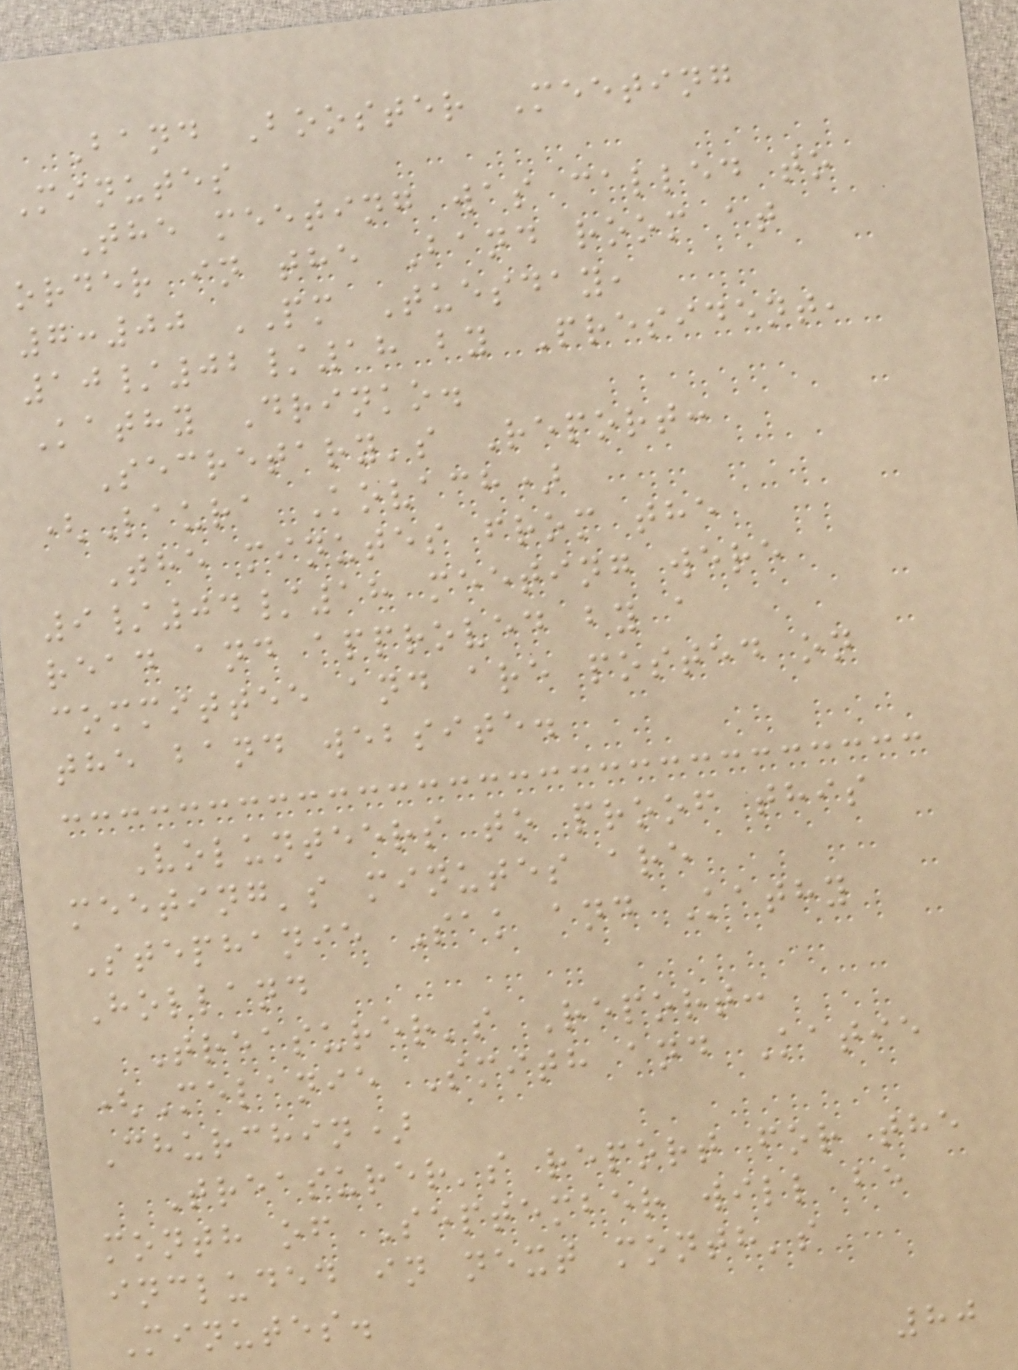Band Booster Meeting
Minutes
The meeting was called to
order in the Band room at
7:00 PM Tuesday,
10/02/18 by President,
Kathy Drinko.
Secretary's Report:
(Laura Kovach)
The minutes from the
9/04/18 meeting were
read and approved by a
committee and are posted on
the band website.
Volunteers to proof this
meeting's minutes are
Stephanie Sak and Kathy
Holland
Treasurer's Report:
(Melanie Smith and Katie
Churchin)
Treasurer's report for the
month of September will be
included in next month's
Minutes.
80
